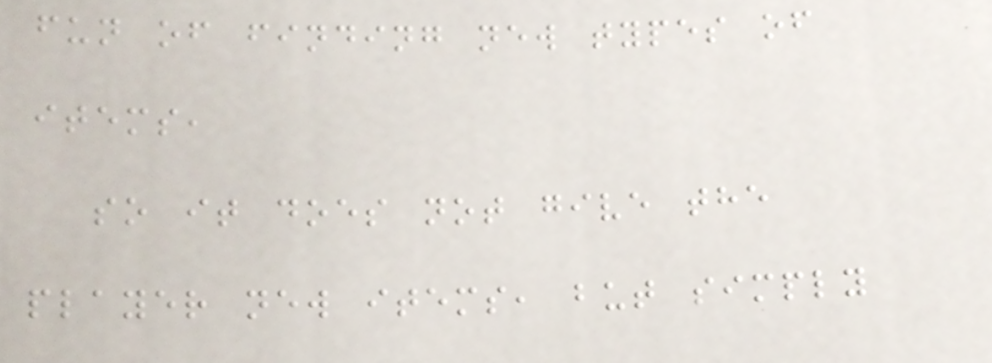fun of finding new types of
items,
so it does not give the
player new items, but simply
